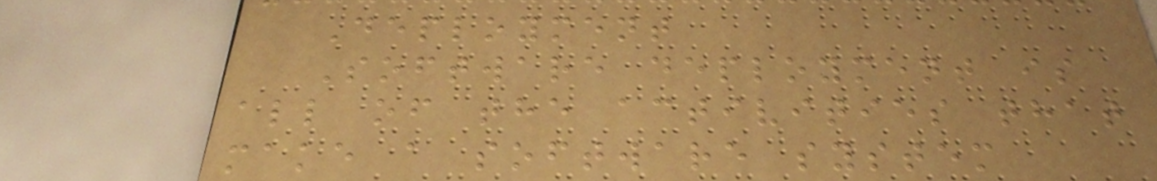Deployment
Software deployment is
all of the activities that
make a software system
